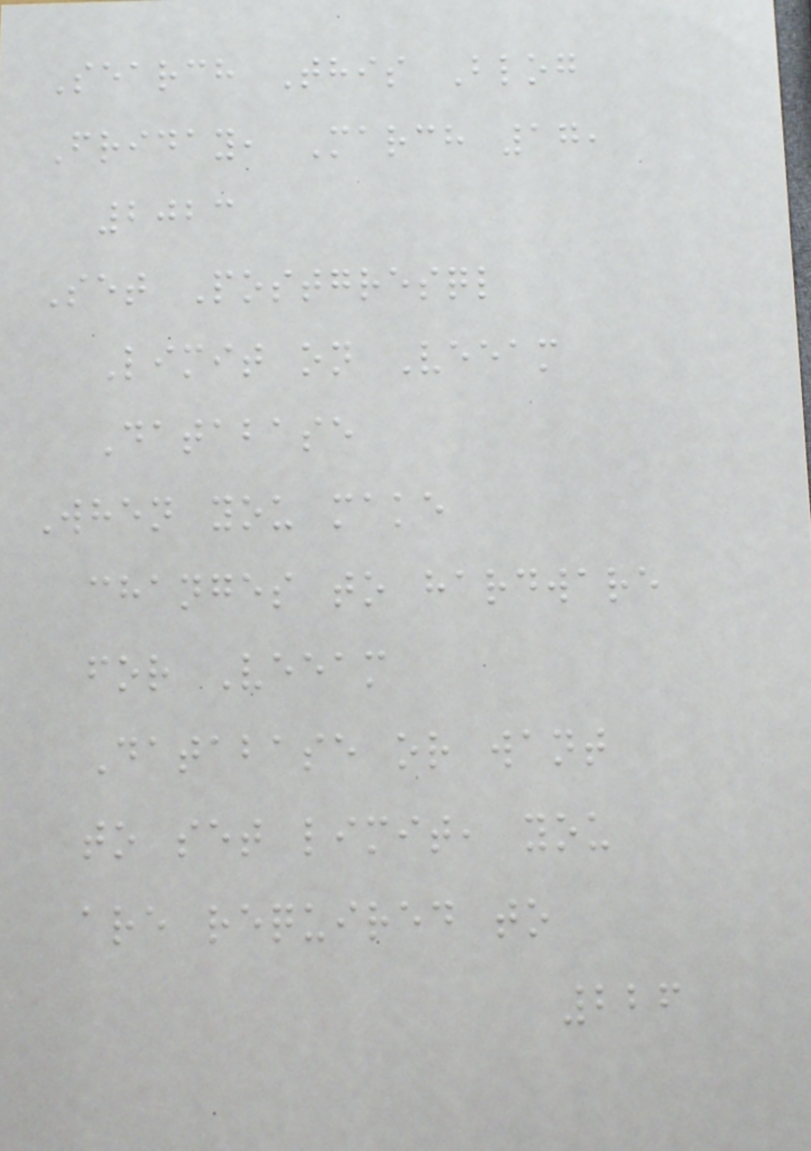Search This Blog
Friday, March 17,
2023
Set Postgresql
Limit on Veeam
Database
When you make
changes to hardware
for Veeam
Database or want
to set limit, you
are required to
226
